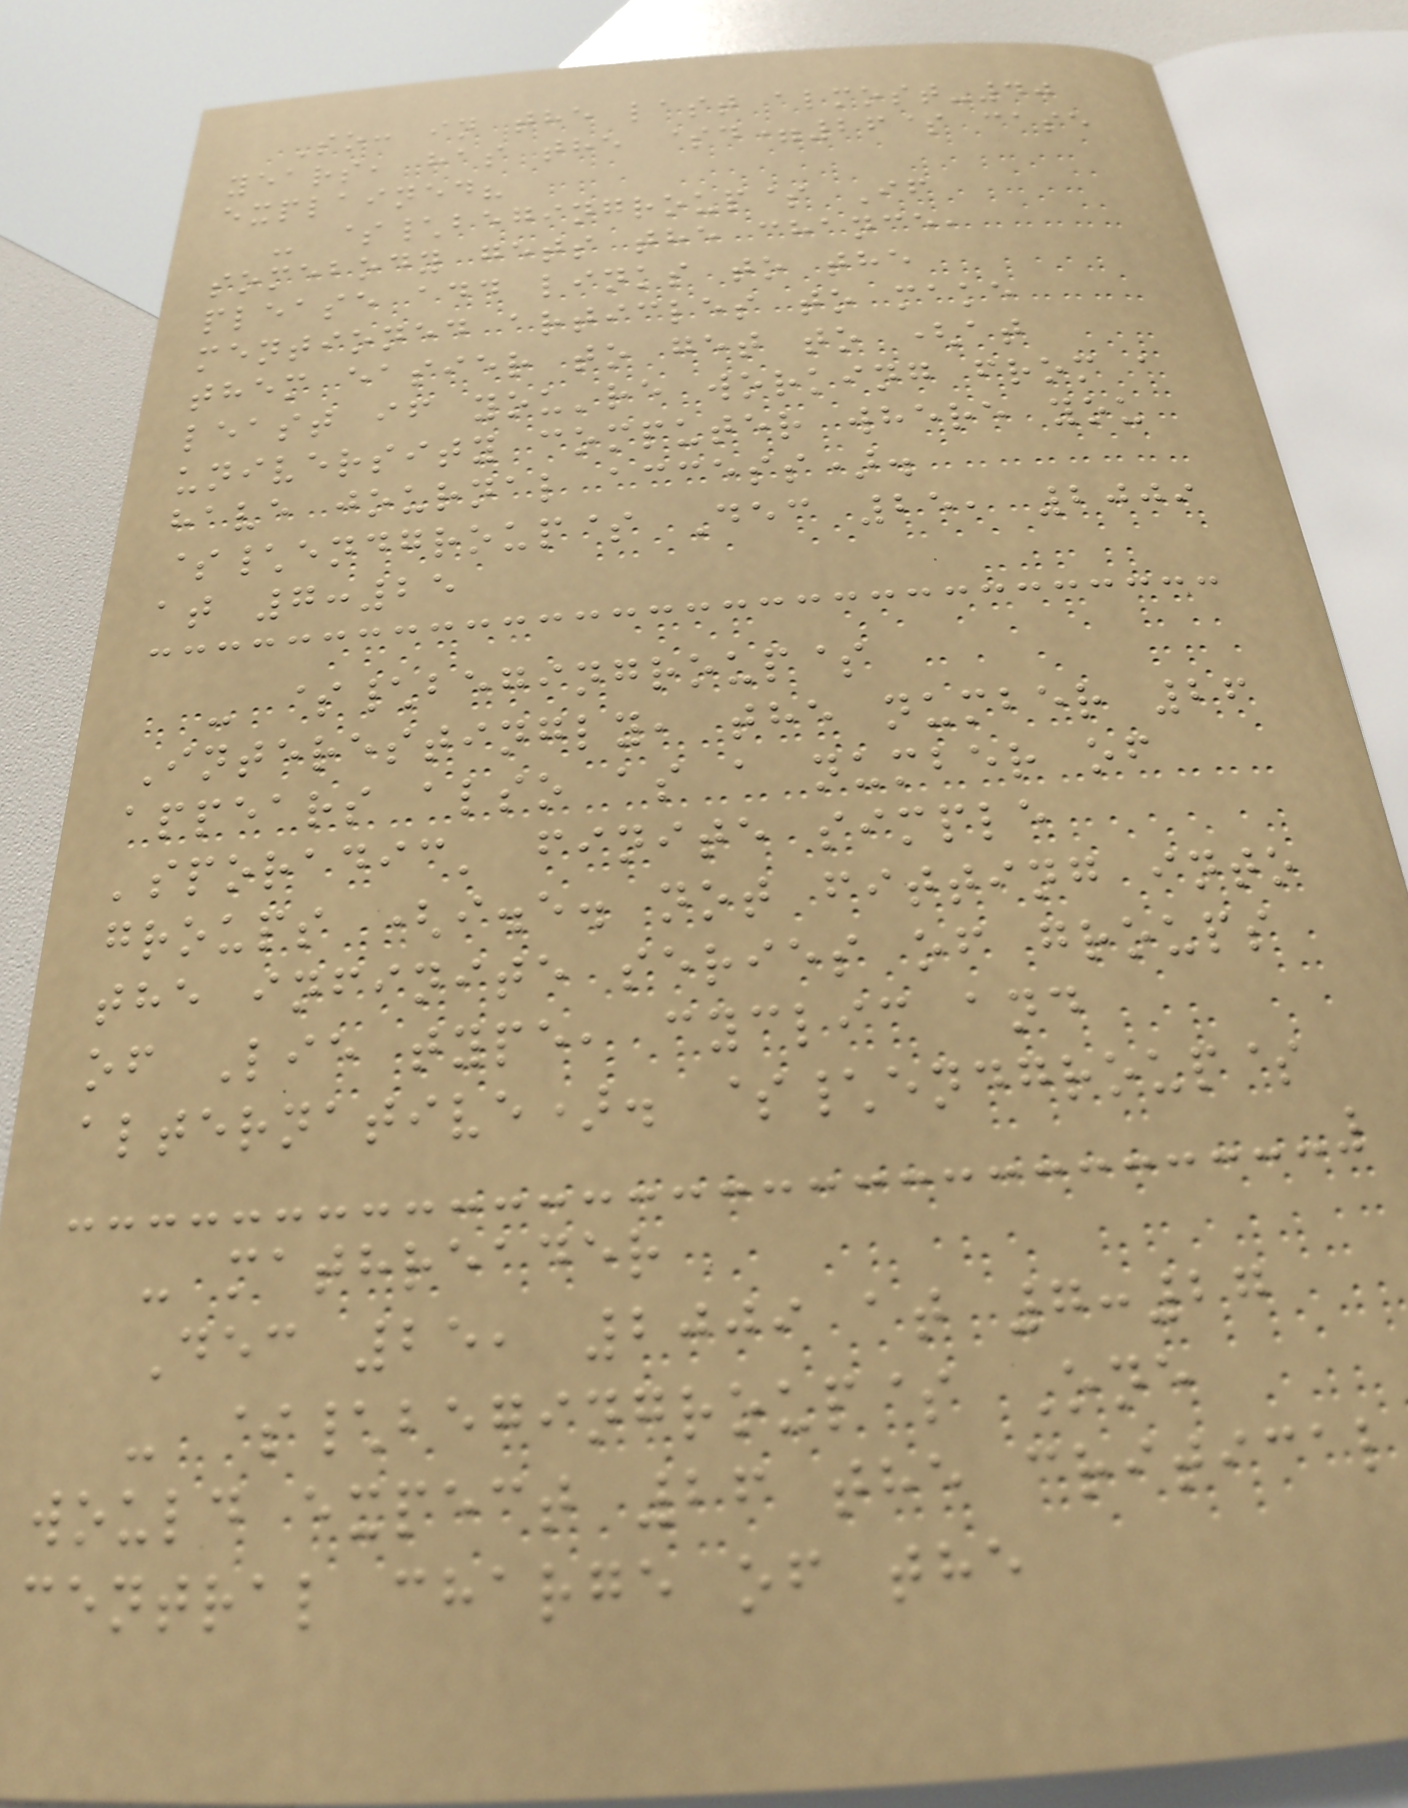So: in the last almost-40
years, has the $d=26$ case
explained?
- $\begingroup$ If
somebody gets the chance,
please add links to the
mentioned articles to make
them easier to get to (at
least if you're working from a
university computer where you
have journal access).
$\endgroup$ Dec 25, 2009
at 7:25
- $\begingroup$
Interestingly, the number 26
appears also as a number of
'sporadic' finite simple
groups (i.e. not fitting into
the infinite series of groups
of Lie type, cyclic and
alternative). $\endgroup$
- mathreader
Dec 25, 2009 at 7:27
- $\begingroup$ One
would expect 26 the critical
central charge of the
